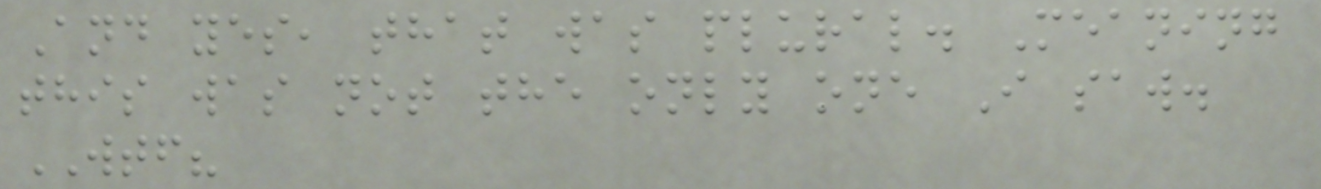And yes, that was plural. Meaning
this was not the only one I saw.
WTF?
